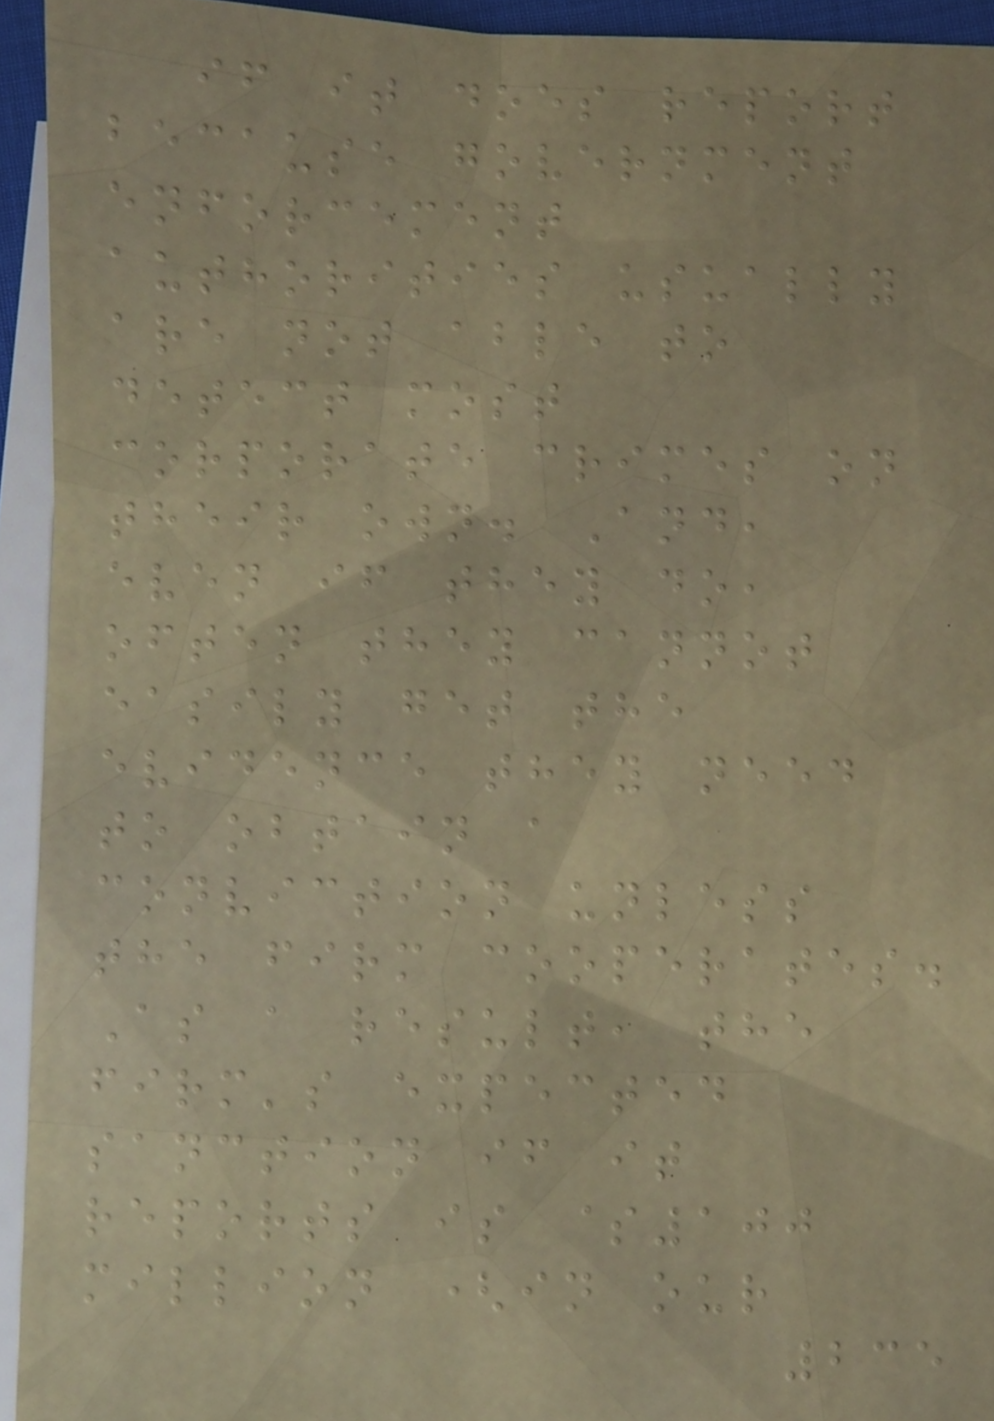if it does report
because government
enforcement
authorities usually
are not able to
detect most
corporate crimes on
their own. And,
even if they do,
often they cannot
easily get the
evidence they need
to obtain a
conviction unless
the firm cooperates.
As a result, the
firm's expected
sanction if it
reports is $100
million (in our
235
